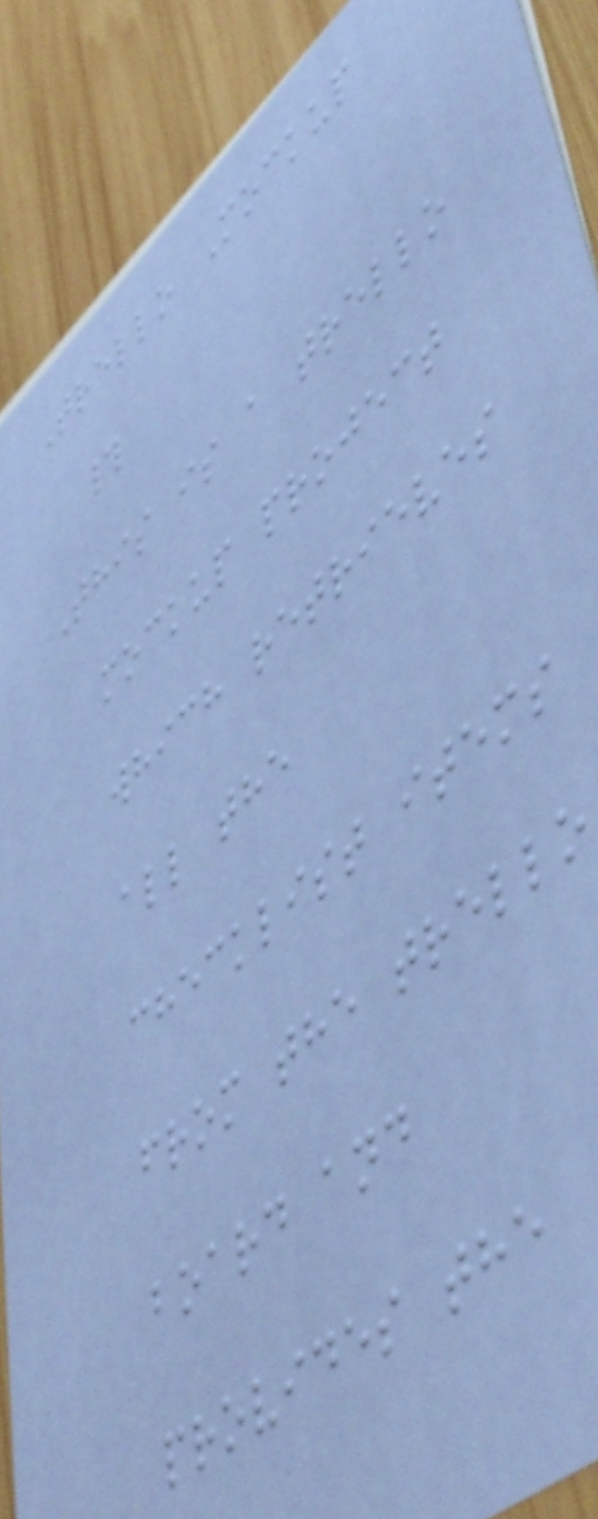Trello Mockup
#
This is a trello
mockup project
which retrieves
all the
checklist items
from the trello
board and
provides the
